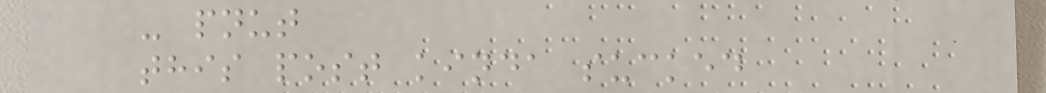- pnut
this post kinda sucked
